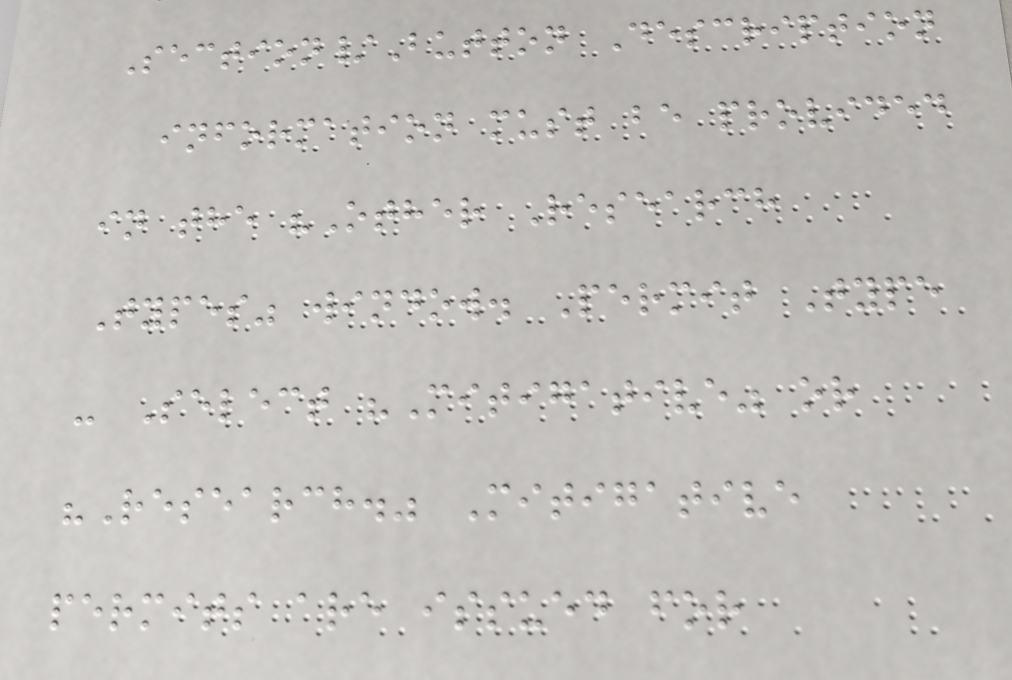Section/Button Description
information must be provided
in the "Other Research
Types" window. Permit Type
- Select "Mitigative" or
"Research." Mitigative
permits are issued for
